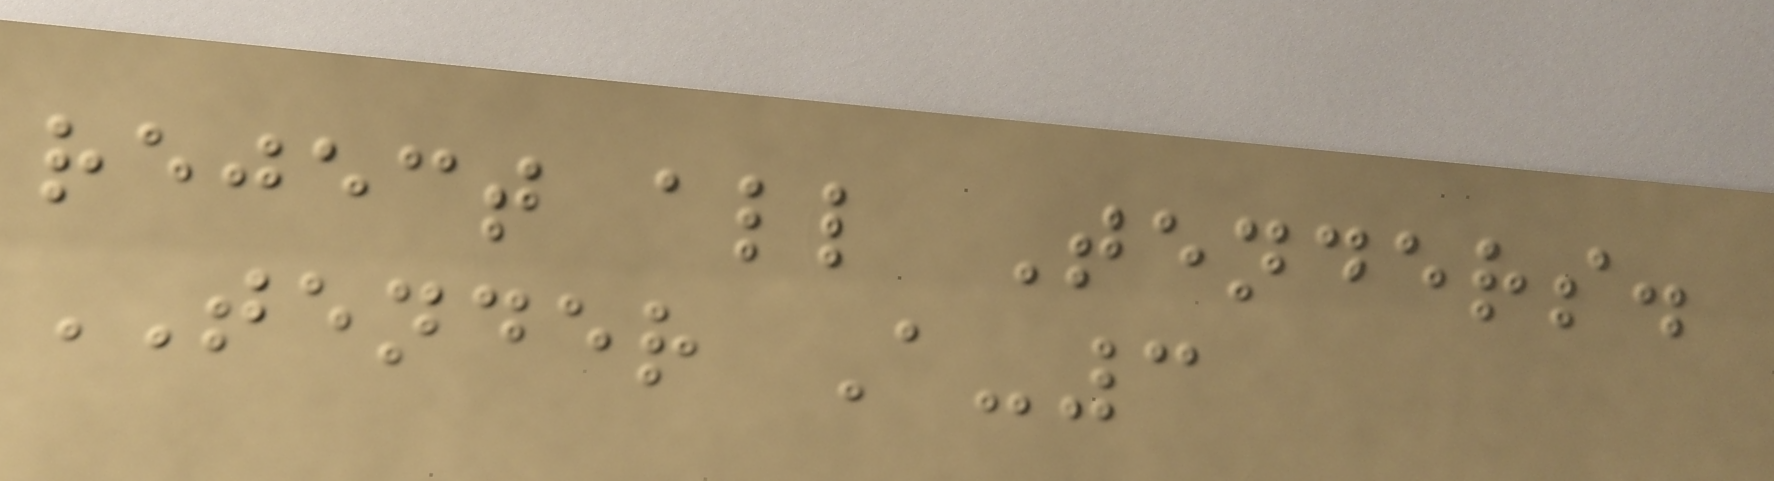reject all Tenders.
TENDER A-3
